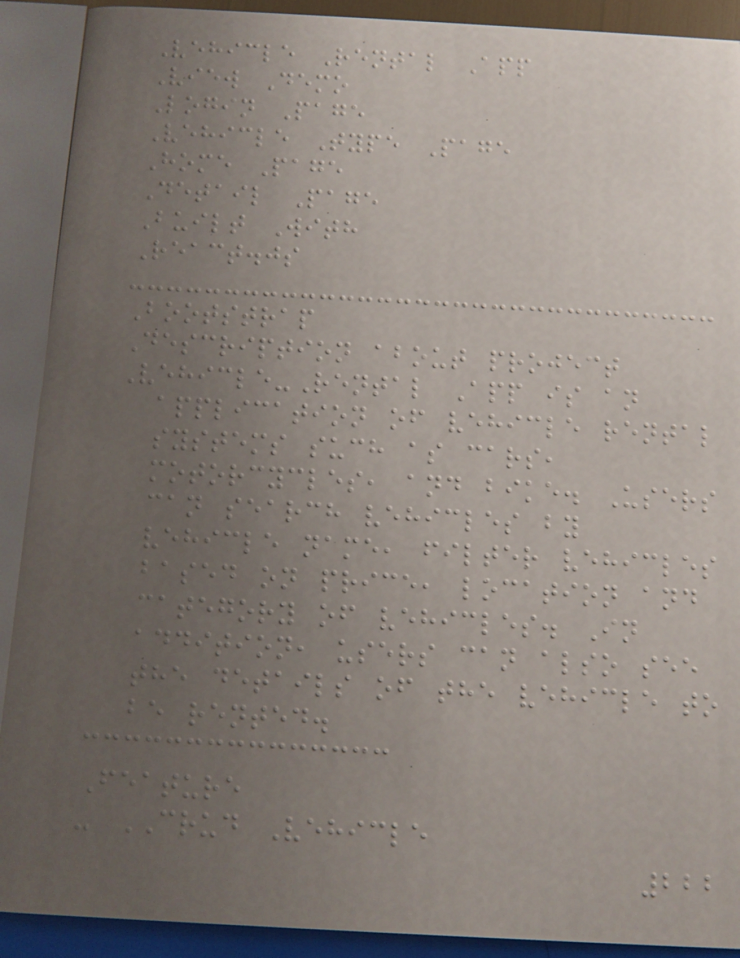Vehicle Rental App
View Demo
Login Page
Vehicle Type Page
Home Page
Detail Page
Built With
React.js
Bootstrap
Description about project
Vehicle-Rental App is an
application of vehicle rental
systems such as cars,
motorcycles, and bike. Users
can search vehicles by
vehicle name, filter vehicles
based on price, location and
category of vehicles. In
addition, users can also see
the details of the vehicle to
be rented.
Feature
- CRUD Vehicle
222
